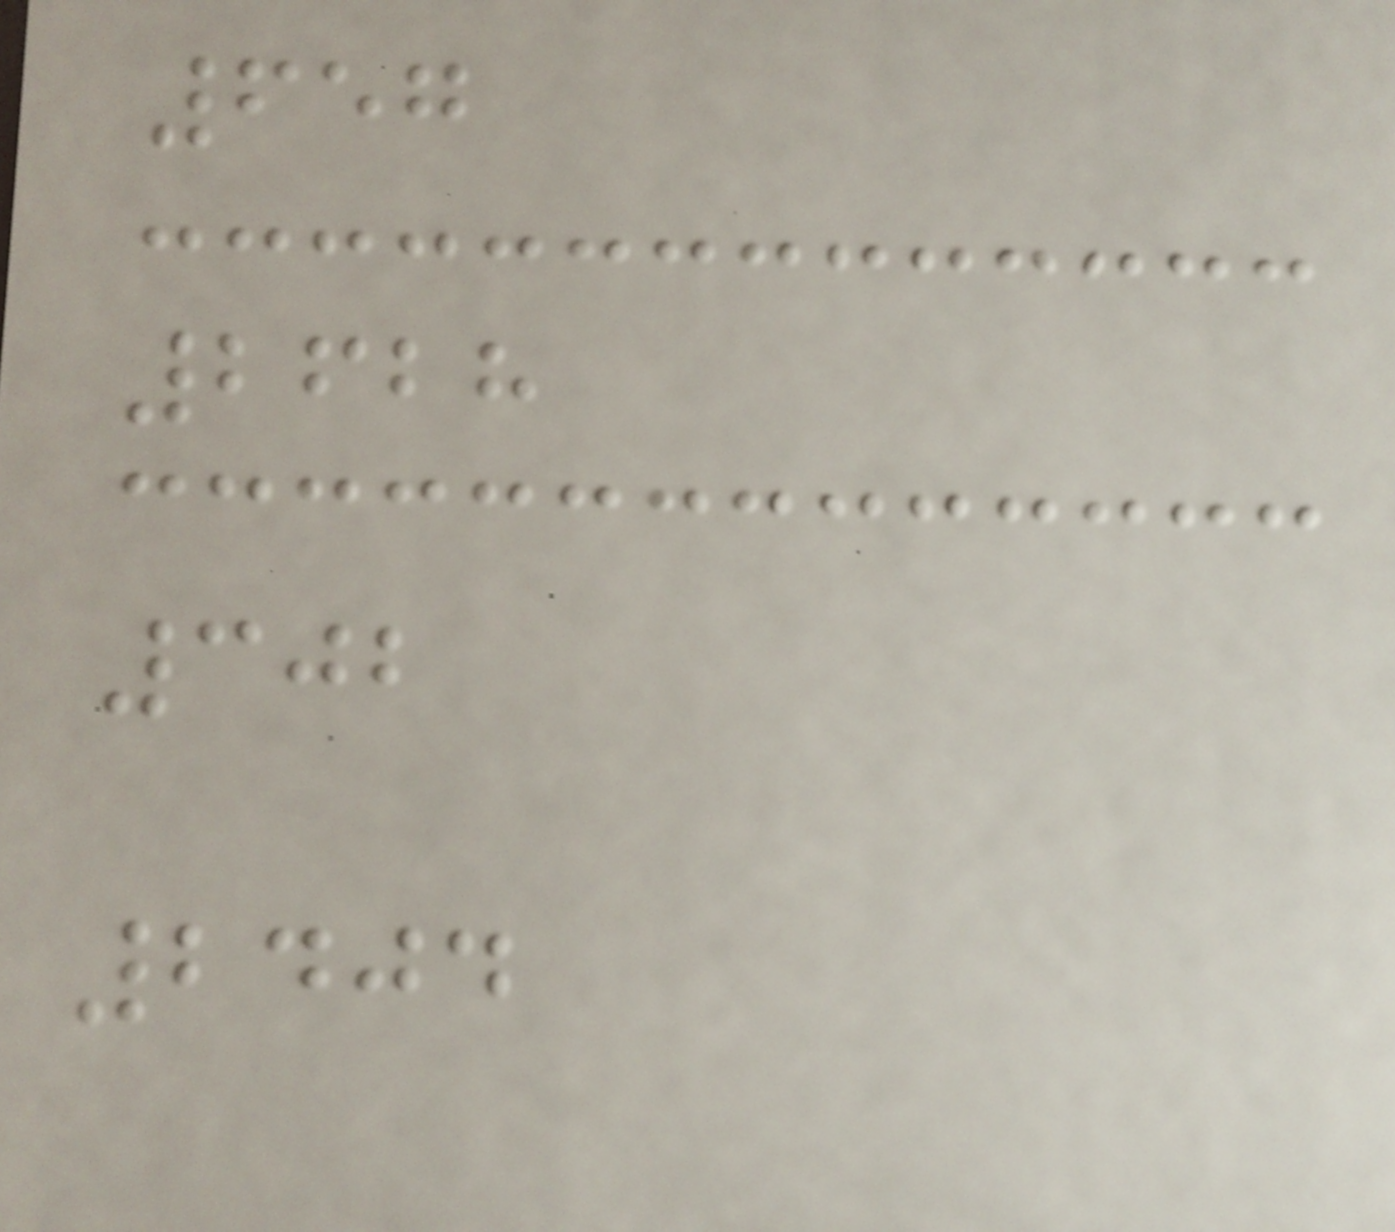657
2628
302
2404
